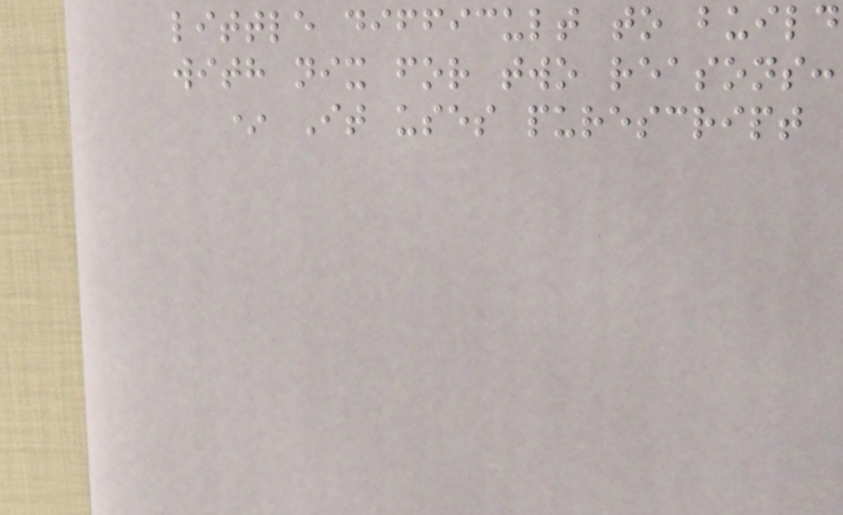little difficult to build
with nix for two reasons:
* It uses purescript
